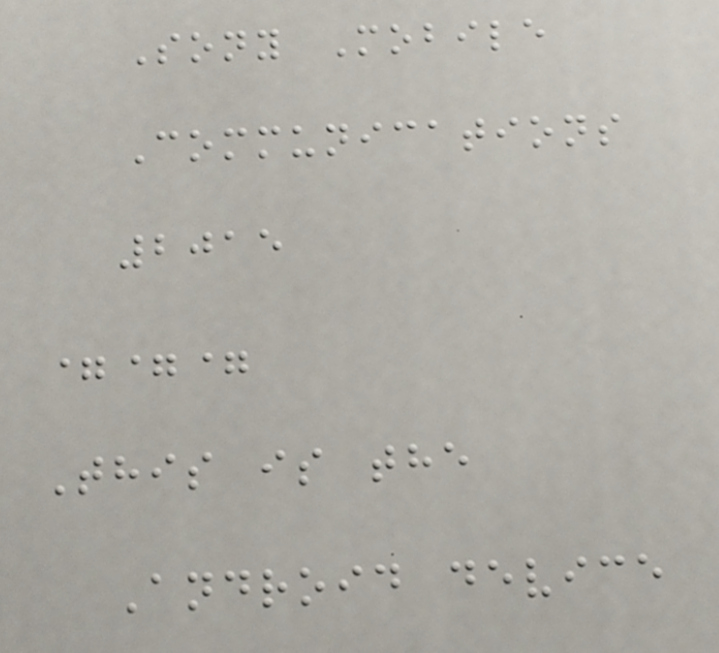Sony Mobile
Communications
2015
===
This is the
Android device
